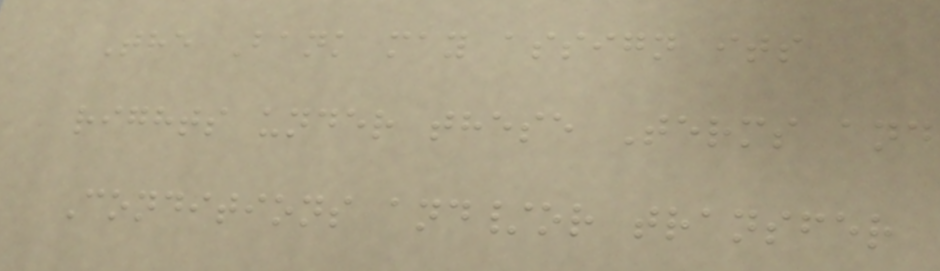The Bank may assign its
rights under these Terms and
Conditions and/or transfer
